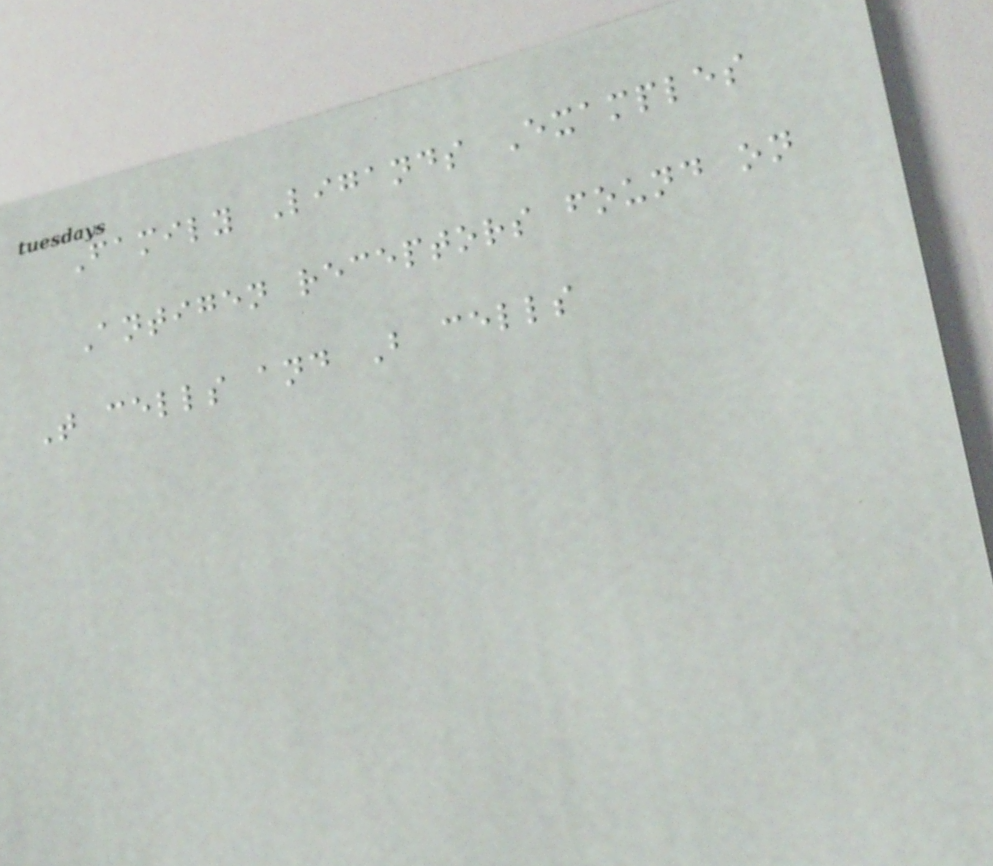Family Ligands Examples
Antigen receptors found on
T cells and B cells
